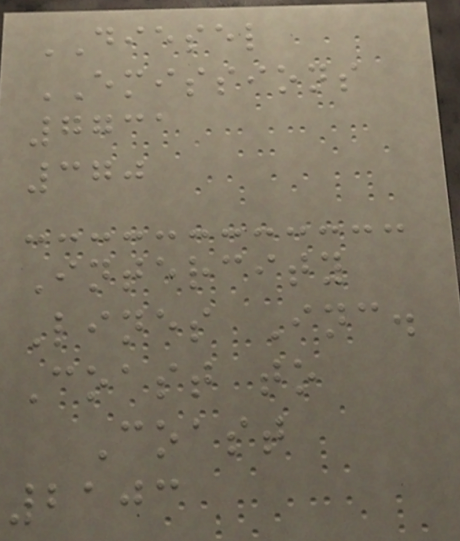DIESEL
EMISSIONS
7731
370
Intercity
Lines Inc.
Coast to
Coast
2103
